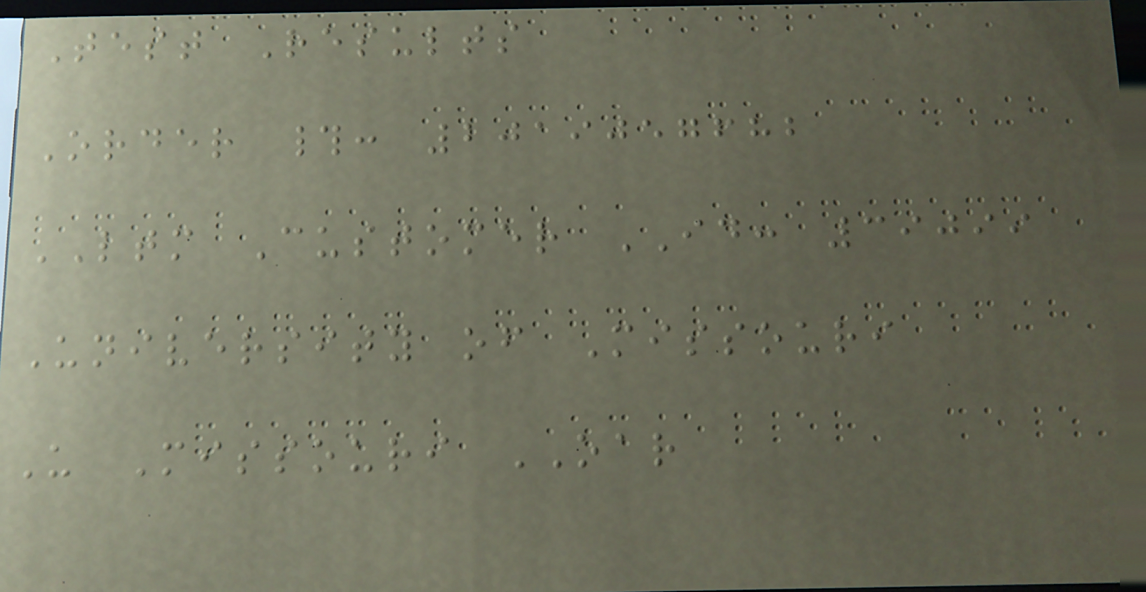Test Results
Order #: 2019057682
LTM Customer ID: 39099
University of Missouri
U Missouri OAR
